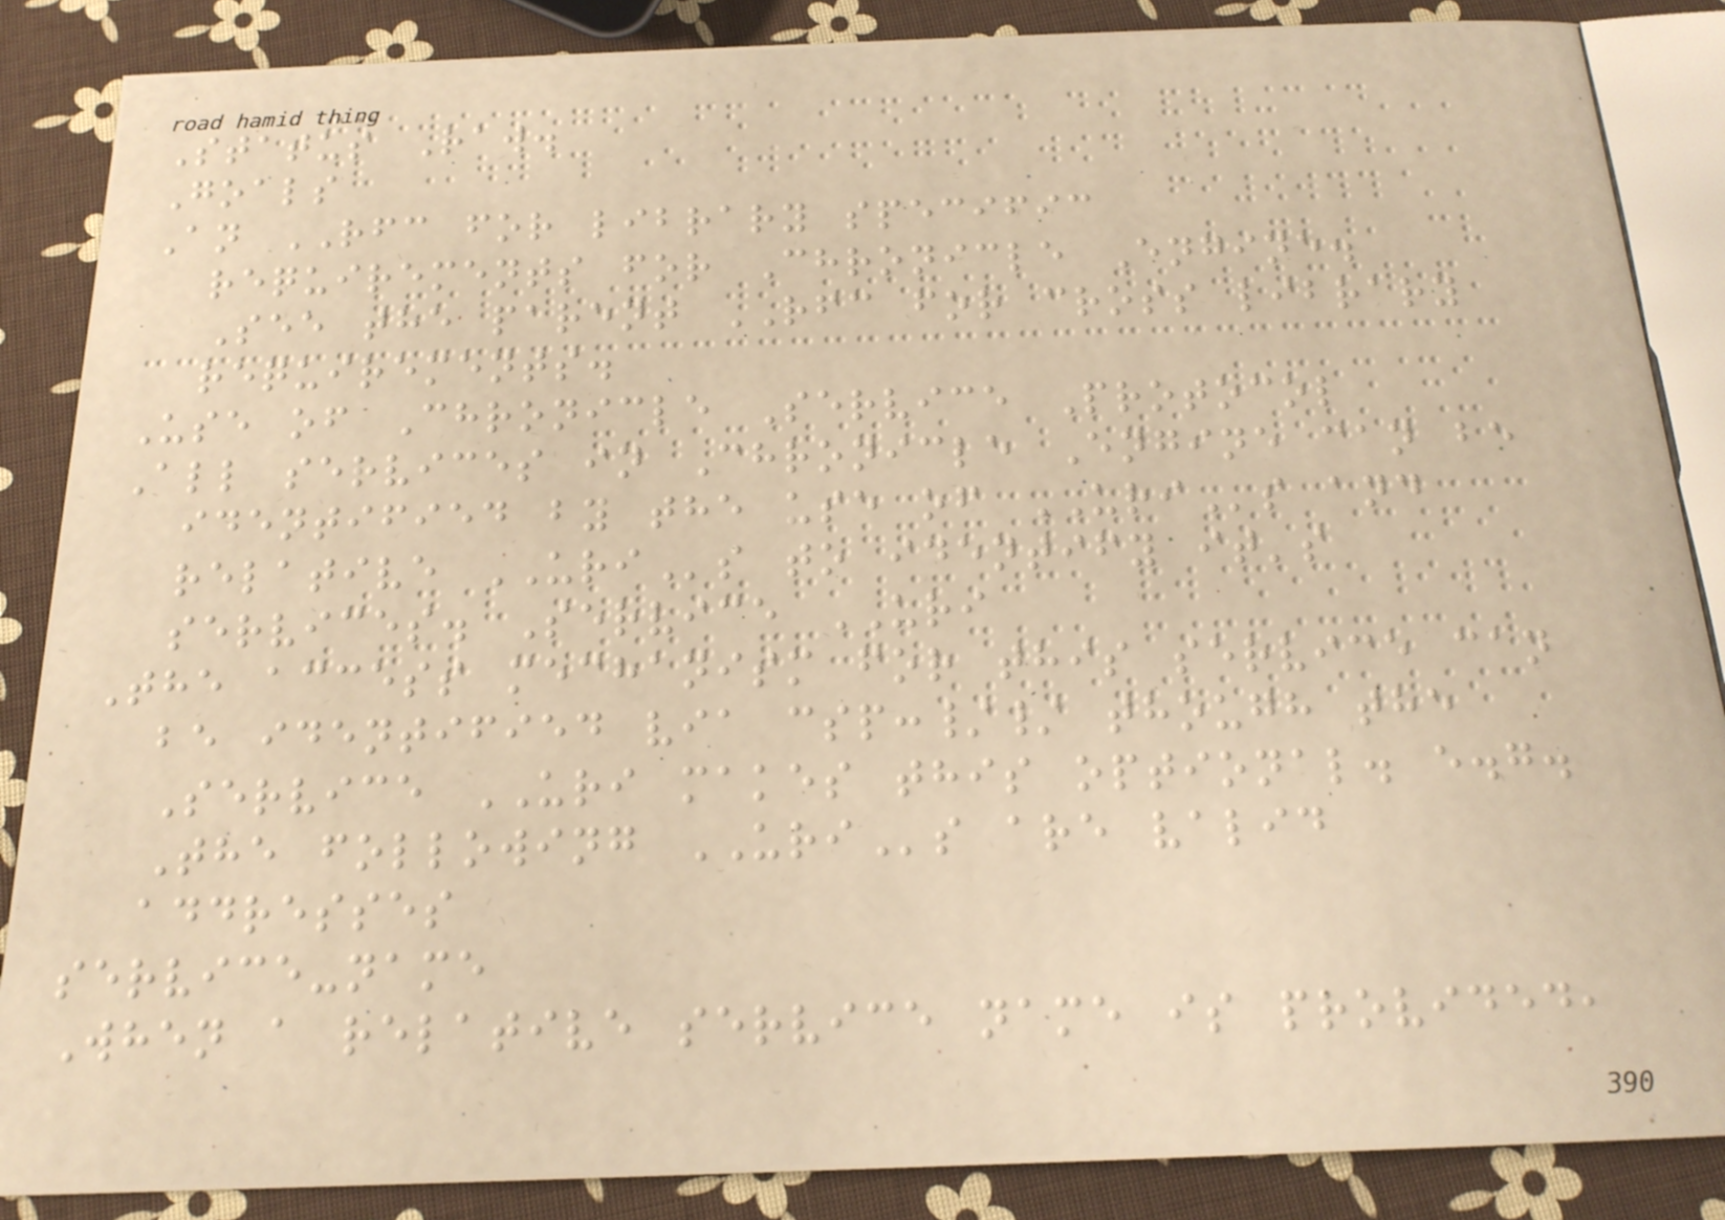Status Raw.
Goals
An RFC for library specific
requirements for Chronicle Engine.
See the parent RFC for cross library
requirements.
Use of Chronicle Service Protocol
All services in Chronicle Engine can be
identified by the use of URIs and
relative URIs to identify it's
services. Service URI
The access mechanism for this service can
be identified via csp:// though the
Service URI makes this optional. e.g.
The following URIs are valid
addresses
service-name
When a relative service name is provided,
